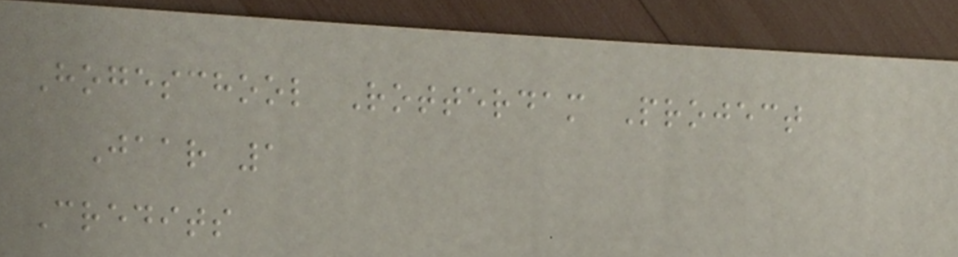Hogeschool Rotterdam Project
Jaar 1
Credits
